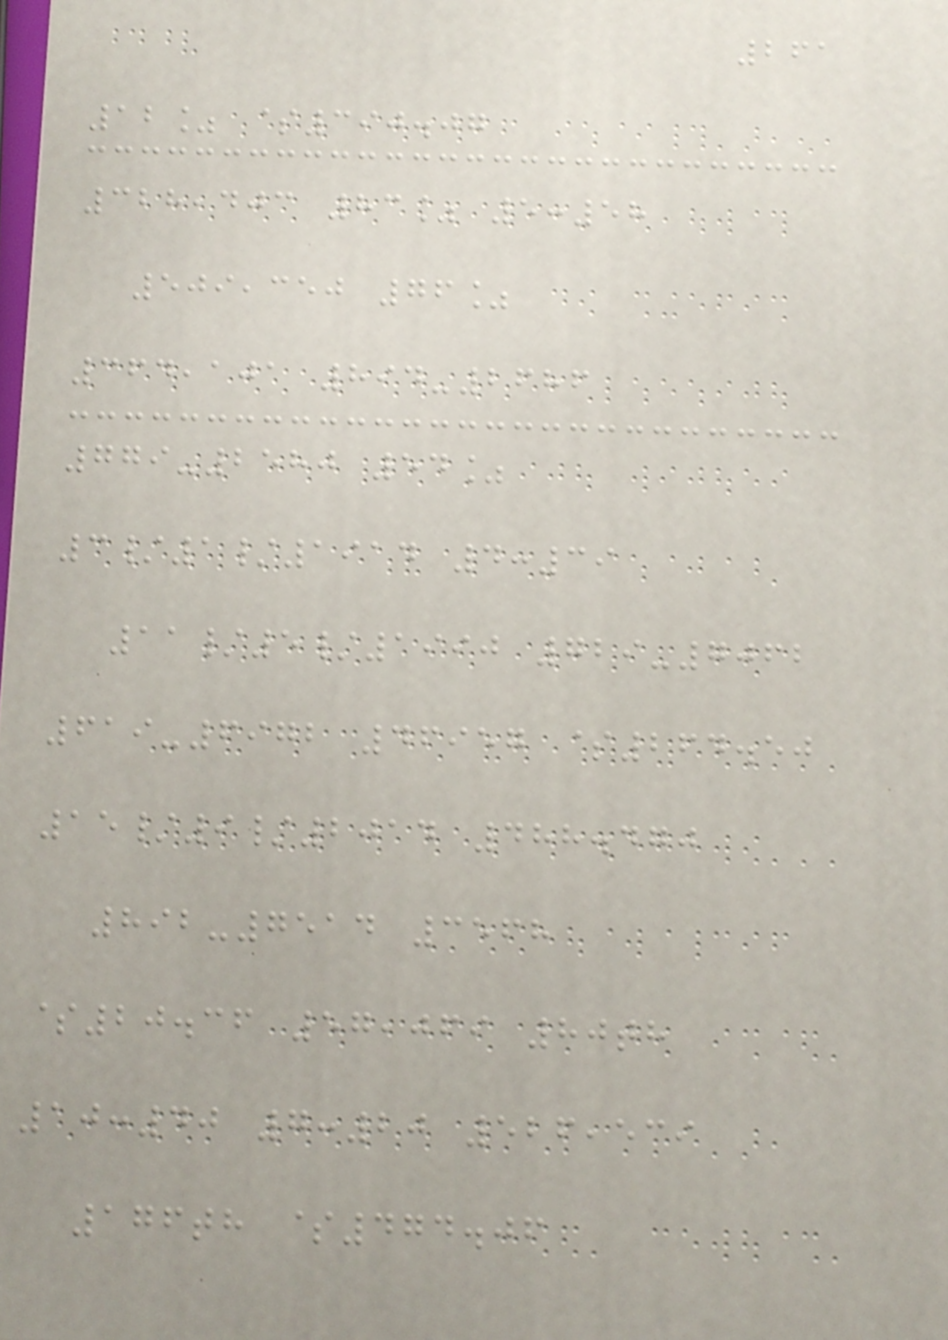261
12% $390.07
328,403 83% 5:58
509,350 76%
364,101 894-2686
779-2580 54%
3/1/1914 4:39
11/5/1990 729-7062
619-6972 46957 $264.50
15/9/2014 488.470
892-7514 3568
$20.36 57,069 80th
10:40 7:20 526,539
176th $474.06
